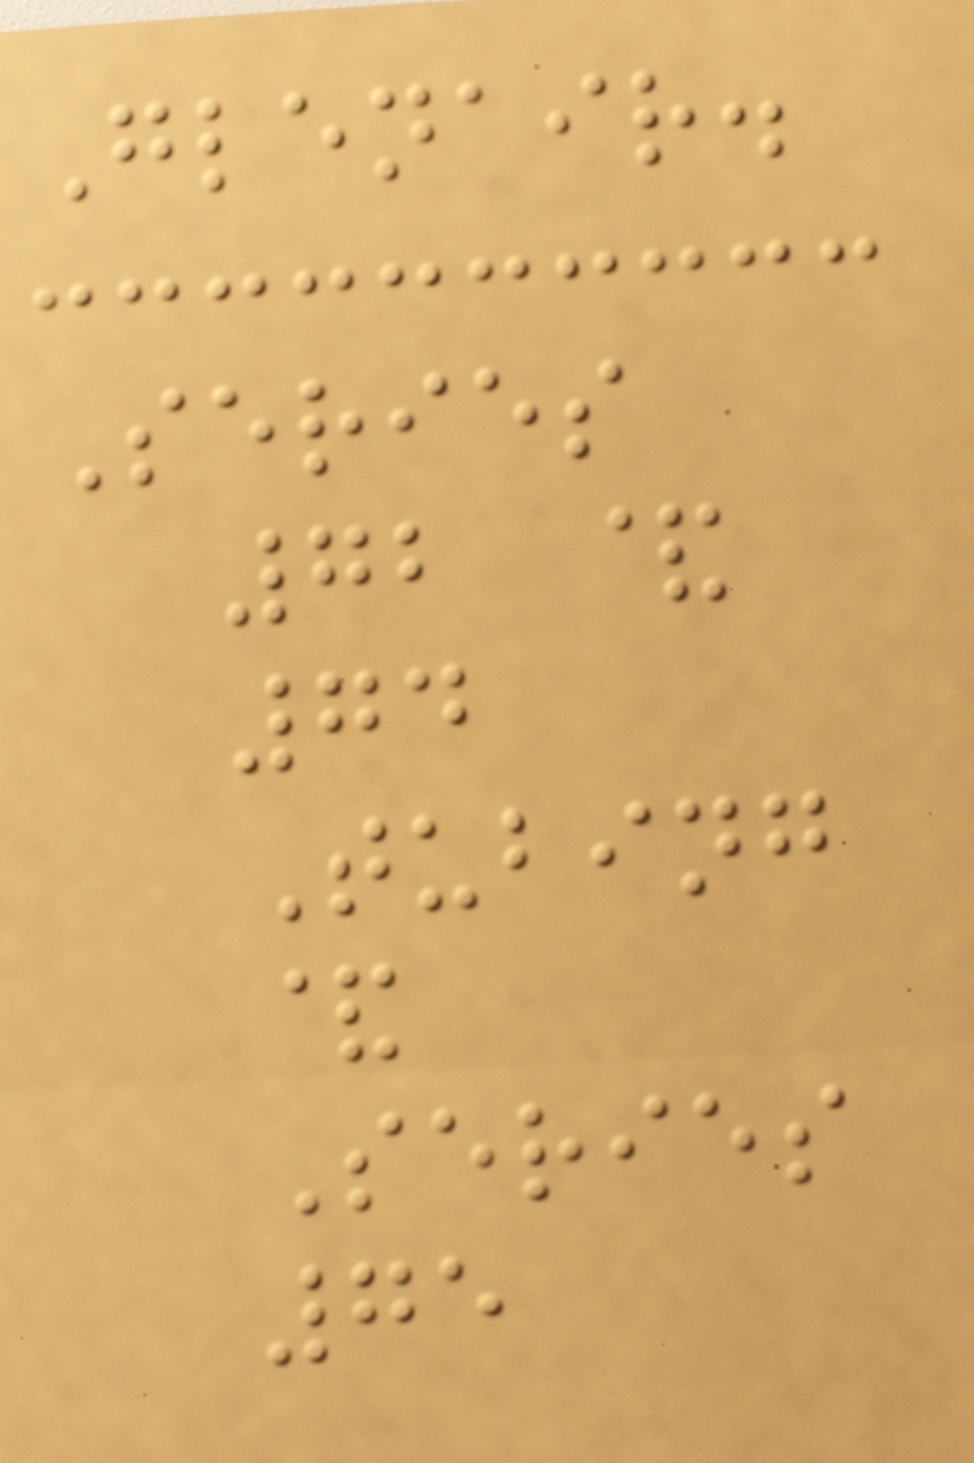Glenair.
Series
72 &
74
Tubing
&
Series
75
